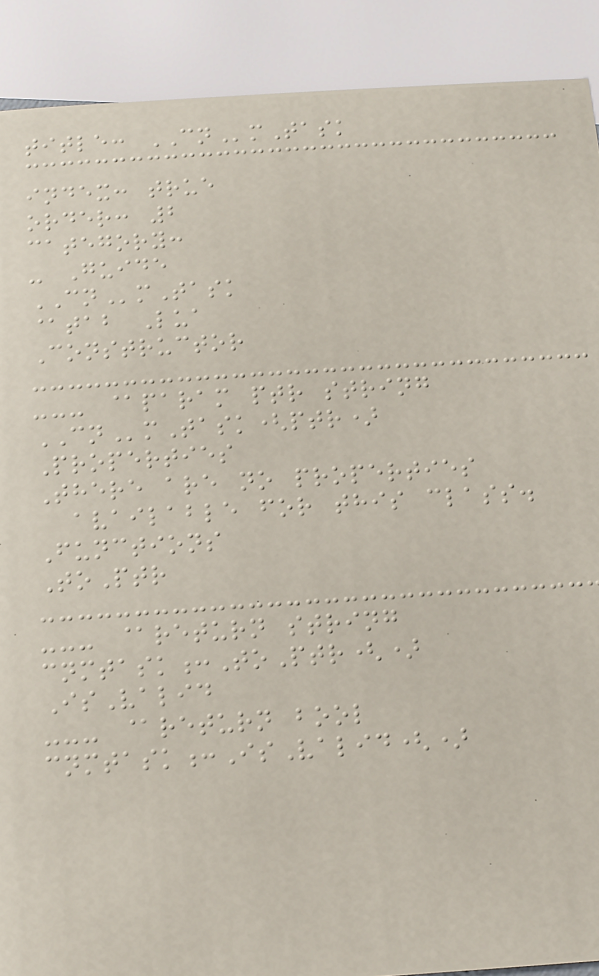title: CNmTask
index: true
order: 2
category:
- Guide
CNmTask
@tab Lua
Constructor
--- @param ptr string
CNmTask(ptr)
Properties
There are no properties
available for this class.
Functions
ToPtr
--- @return string
cnmtask:ToPtr()
IsValid
--- @return bool
cnmtask:IsValid()
